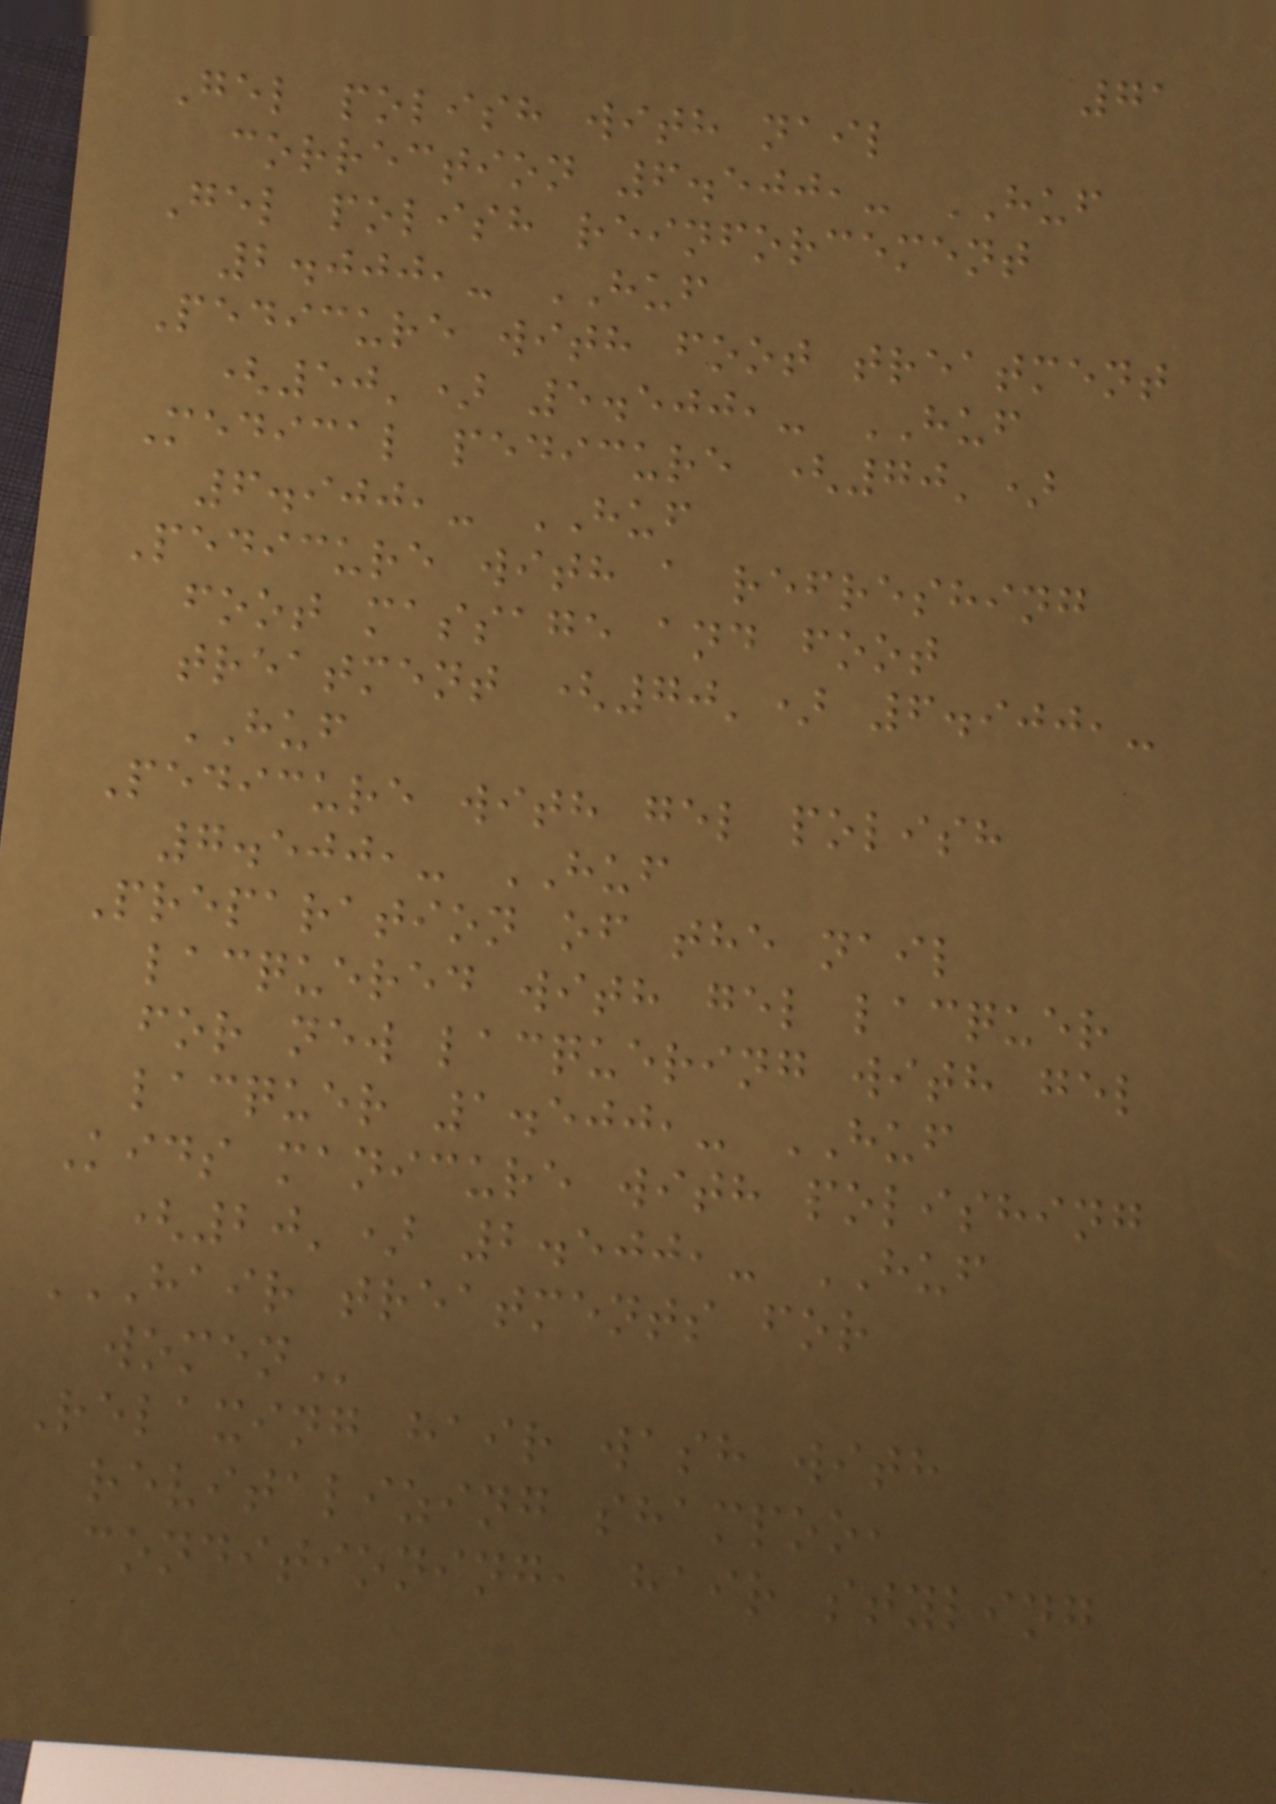71
Gel polish with nail
correction 6.500,- HUF
Gel polish reinforcement
2.000,- HUF
Pedicure with foot treatment
(50') 5.500,- HUF
Medical pedicure (70')
6.900,- HUF
Pedicure with a refreshing
foot massage and foot
treatment (70') 6.900,-
HUF
Pedicure with gel polish
7.500,- HUF
Preparation of the nail
lacquered with gel lacquer
for new lacquering with gel
lacquer 1.500,- HUF
Kids manicure with polishing
(20') 2.500,- HUF
HAIR TREATMENTS FOR
WOMEN
Relaxing hair wash with
revitalizing shampoo,
conditioning, hair styling
